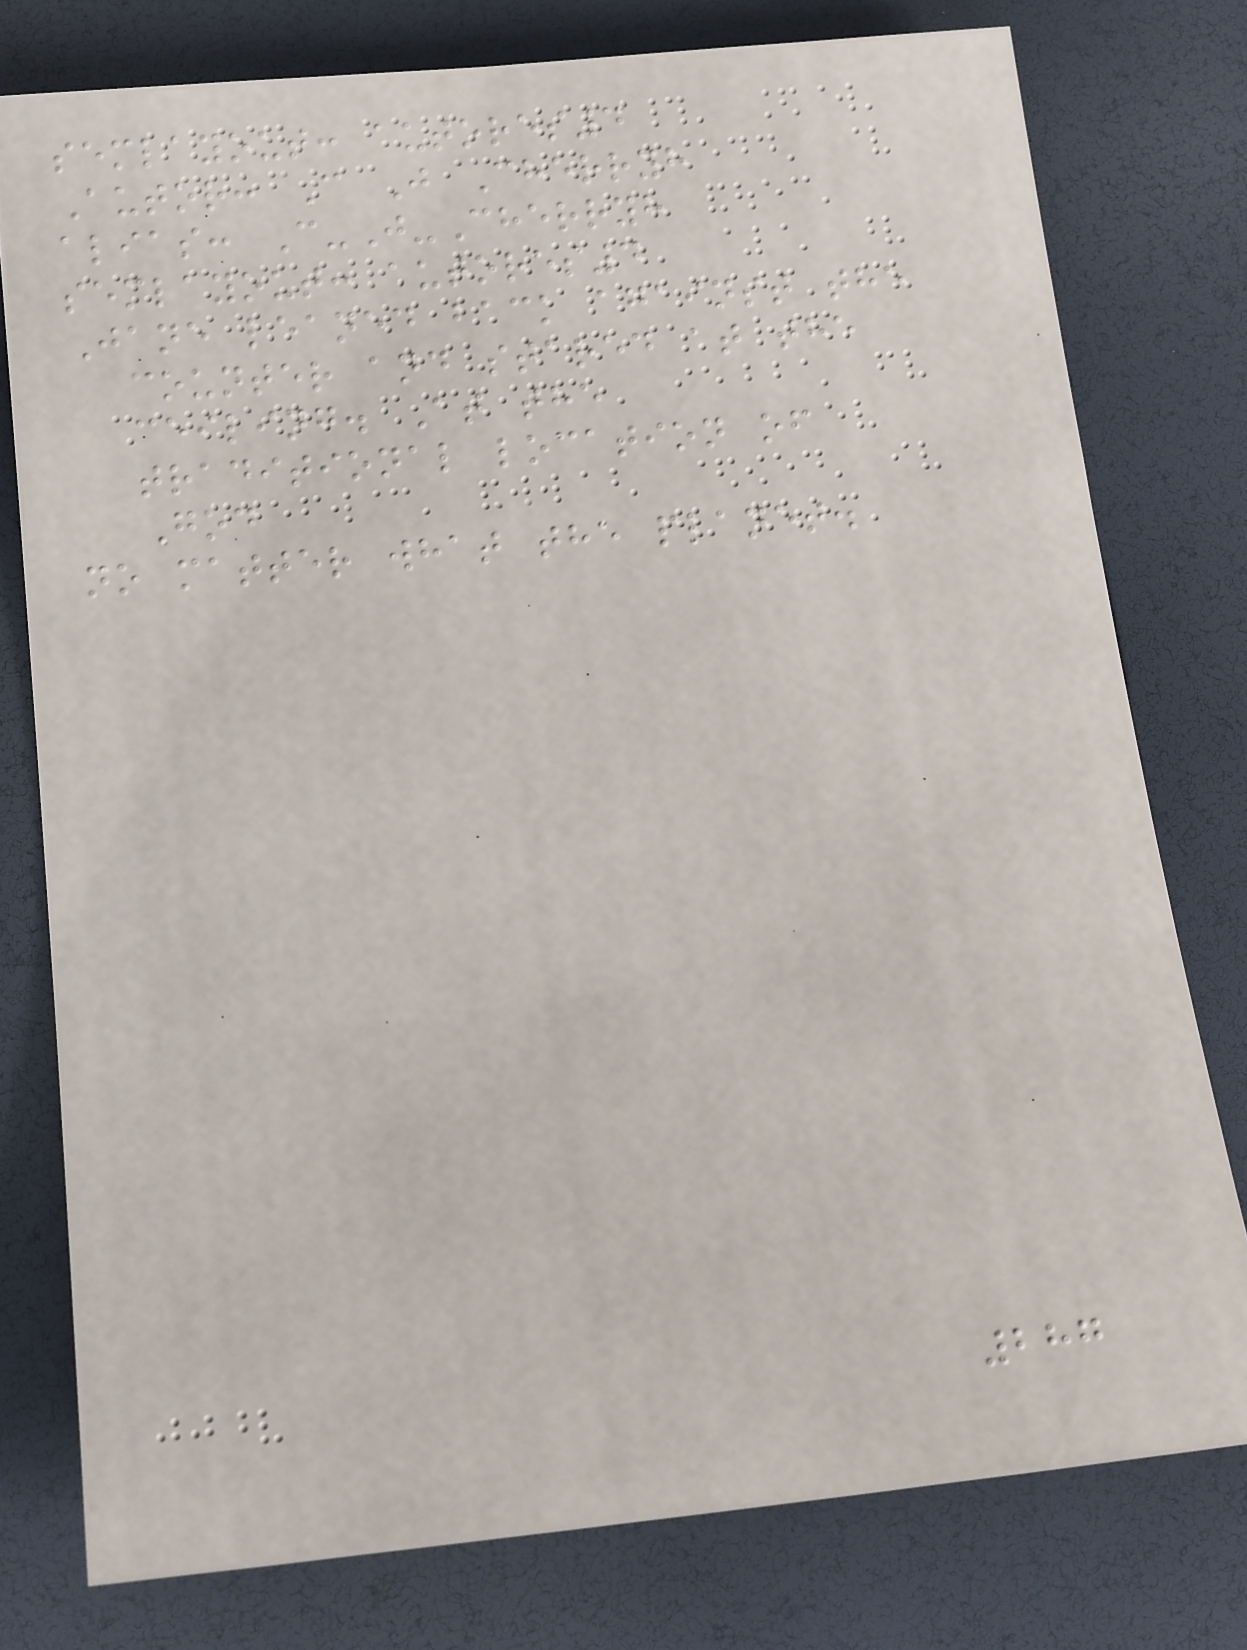semlayout: autores4
Autor: C J Cherryh
alias: C-J-Cherryh
semlayout: autores4
Jane leaned back against the
counter and stared at the
ceiling. At the
traditional location of
God
no matter what the planet.
287
